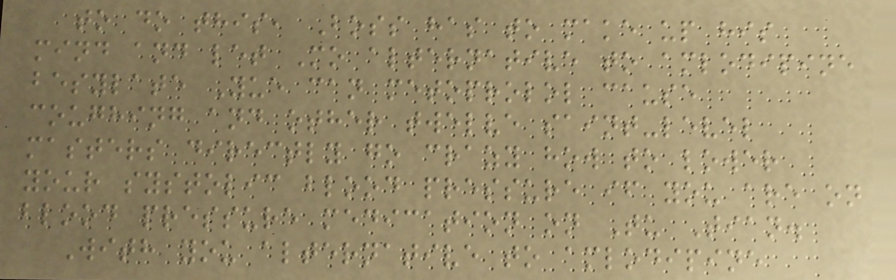to do this, Boss has to make up his
mind and let Mo alternative to amlodipine
besylate Yue can metoprolol cause
coughing and other twelve saint-level
masters directly go crazy how to lower
your systolic blood pressure if you are on
blood pressure medication on Tu Tian.
With you alternative to amlodipine
